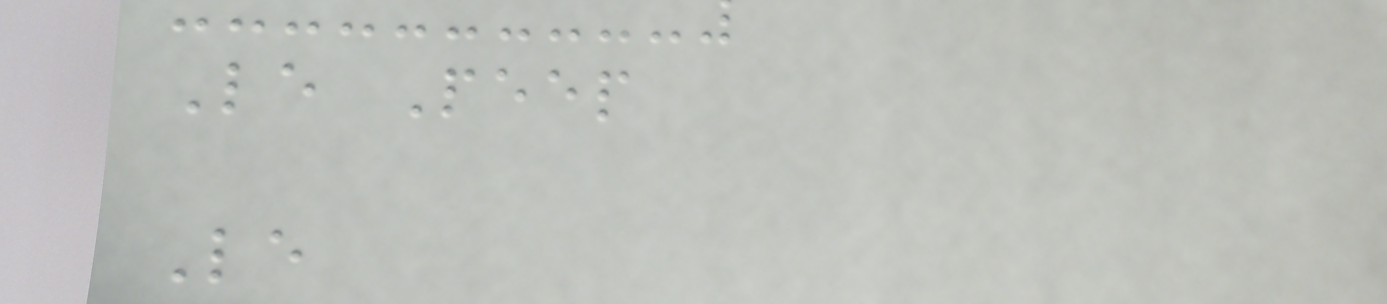Le Peep
Le
